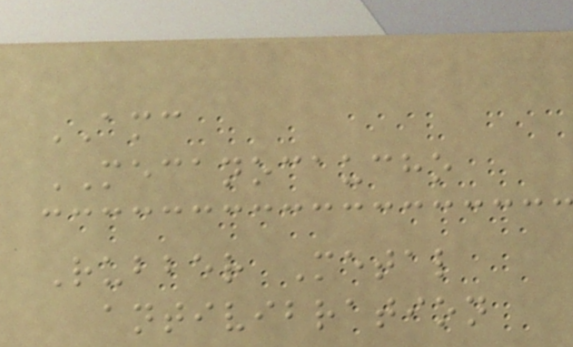AMC
MECANOCAUCHO
Rubber Metal
antivibration
